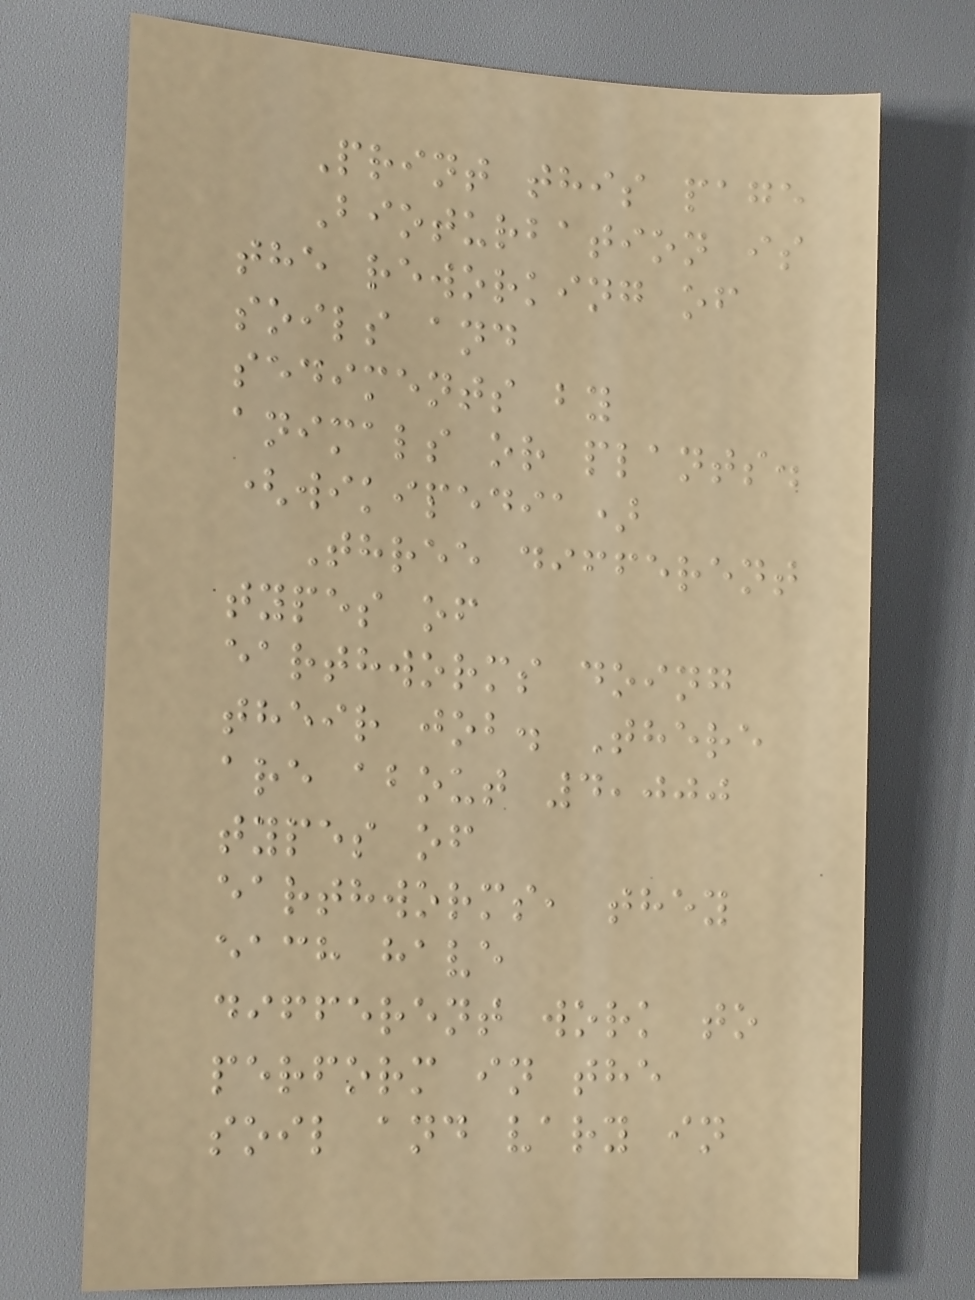Print this page
Bioturbation is
the reworking of
soils and
sediments by
animals or plants.
(wikipedia)
Three different
types of
earthworms doing
their job. There
are about 4,000
types of
earthworms, they
each have
different work to
perform in the
soil and vary in
